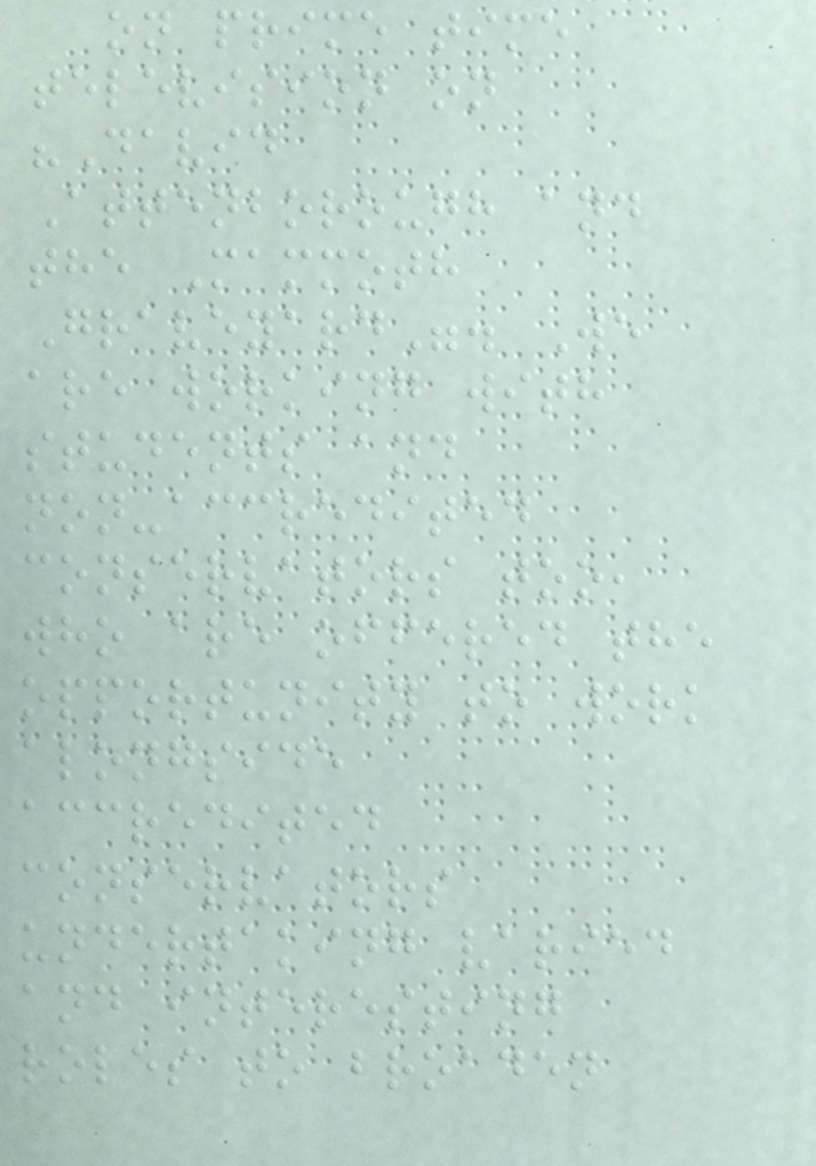on prime time
television on
"David
Attenborough and
the Mammoth
Graveyard". We
are working with
students and
non-accredited
conservators too,
who are offered the
opportunity to work
alongside
accredited
conservators
undertaking varied
and interesting
roles to broaden
